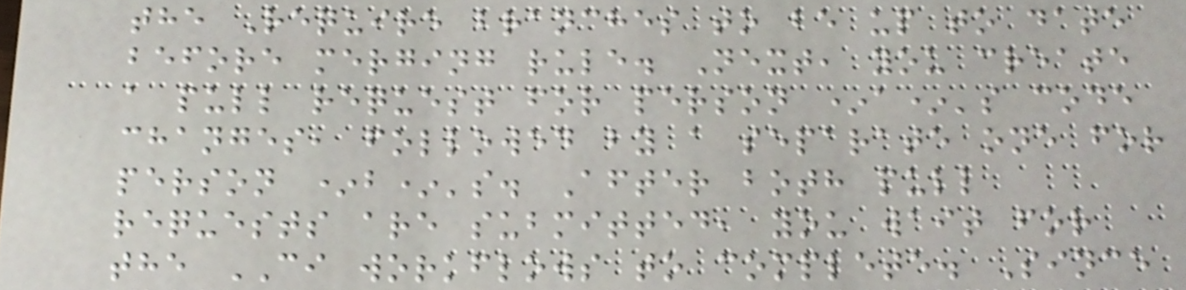the Require branches to be up to date
before merging rule. Next, you create
a pull request for person *a*'s code
changes, followed by a separate one for
person *b*'s. After both pull
requests are submitted, you wait for
the CI workflows to complete. Since
